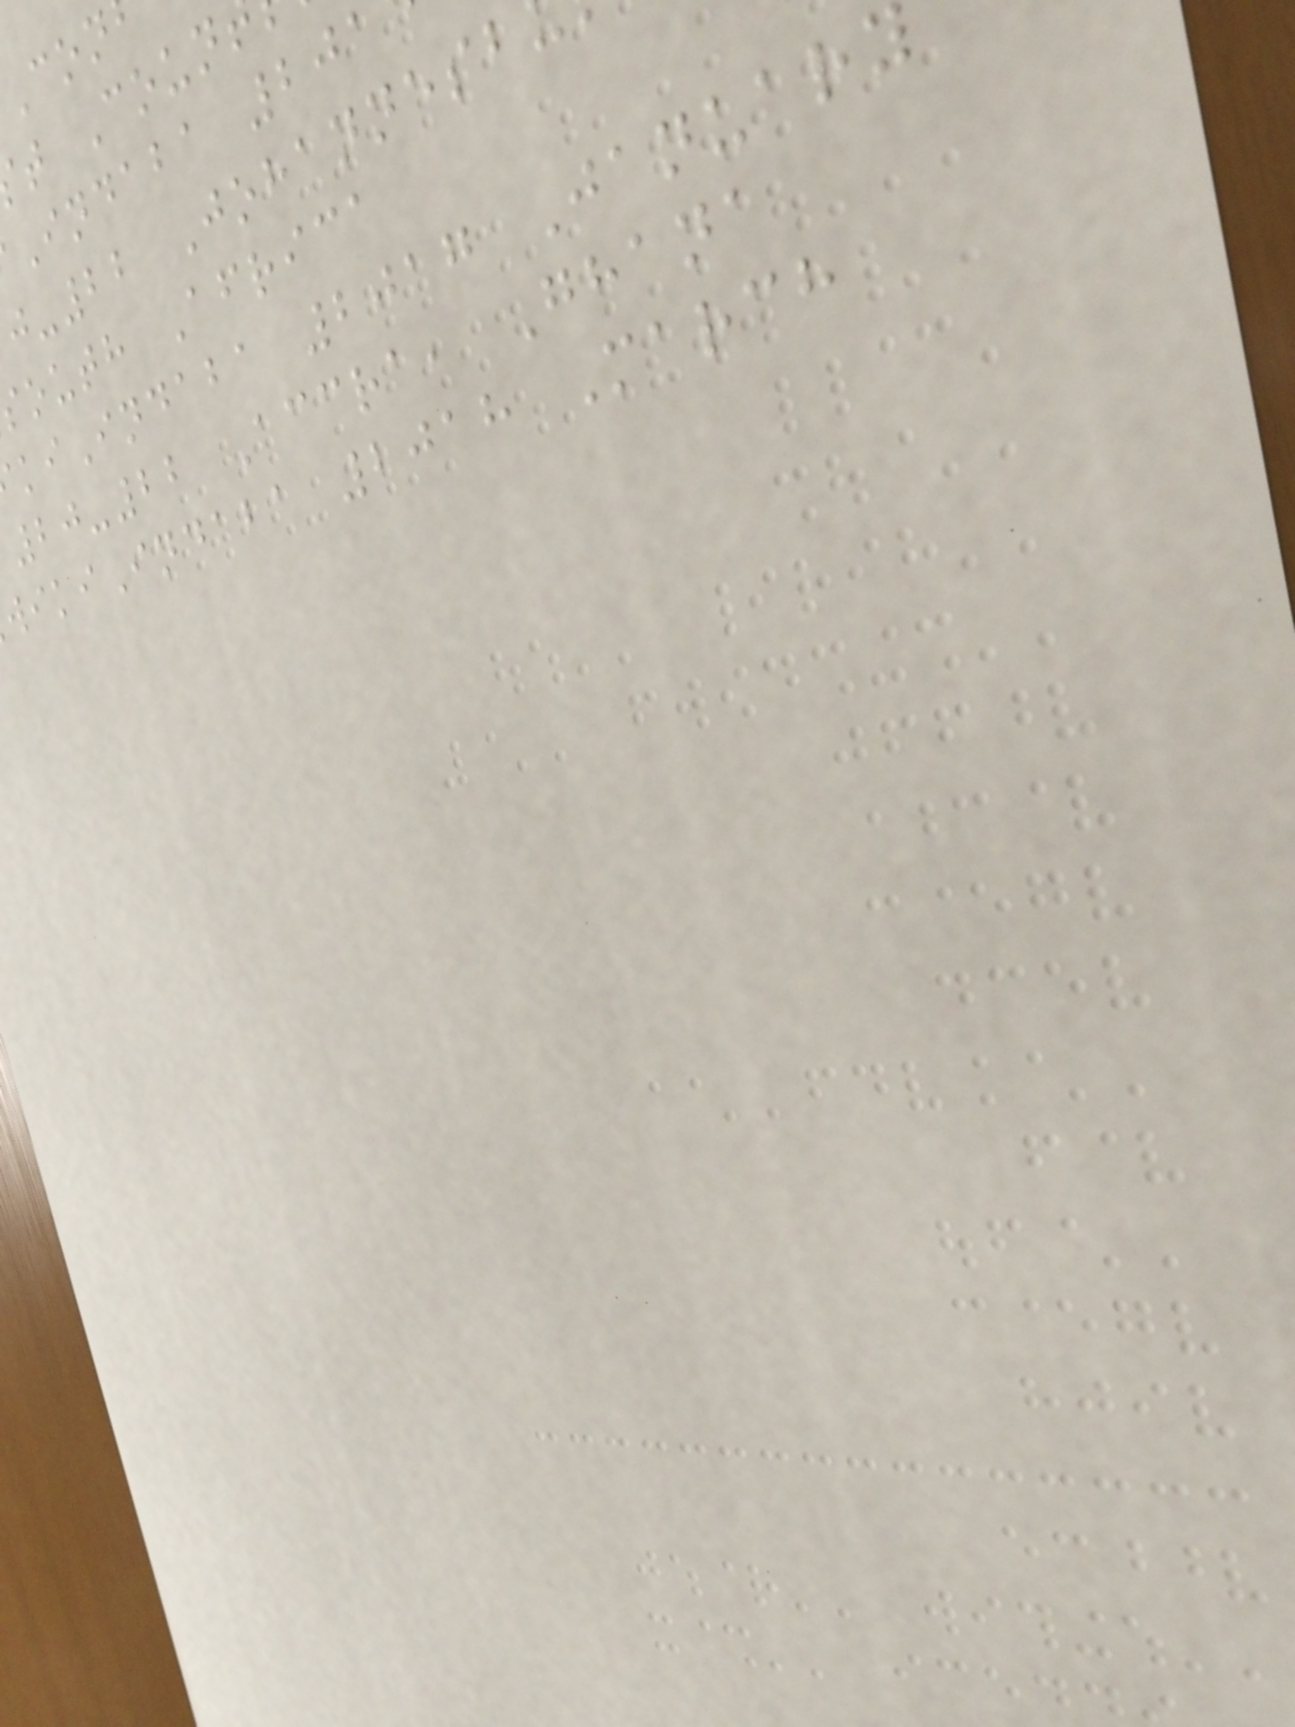t Coun
Indaba 201
-22 Johannesb
outh Africa
kiIndaba 2017 Januar
20-22 Accra, Ghana
ikiIndaba 2018 March
